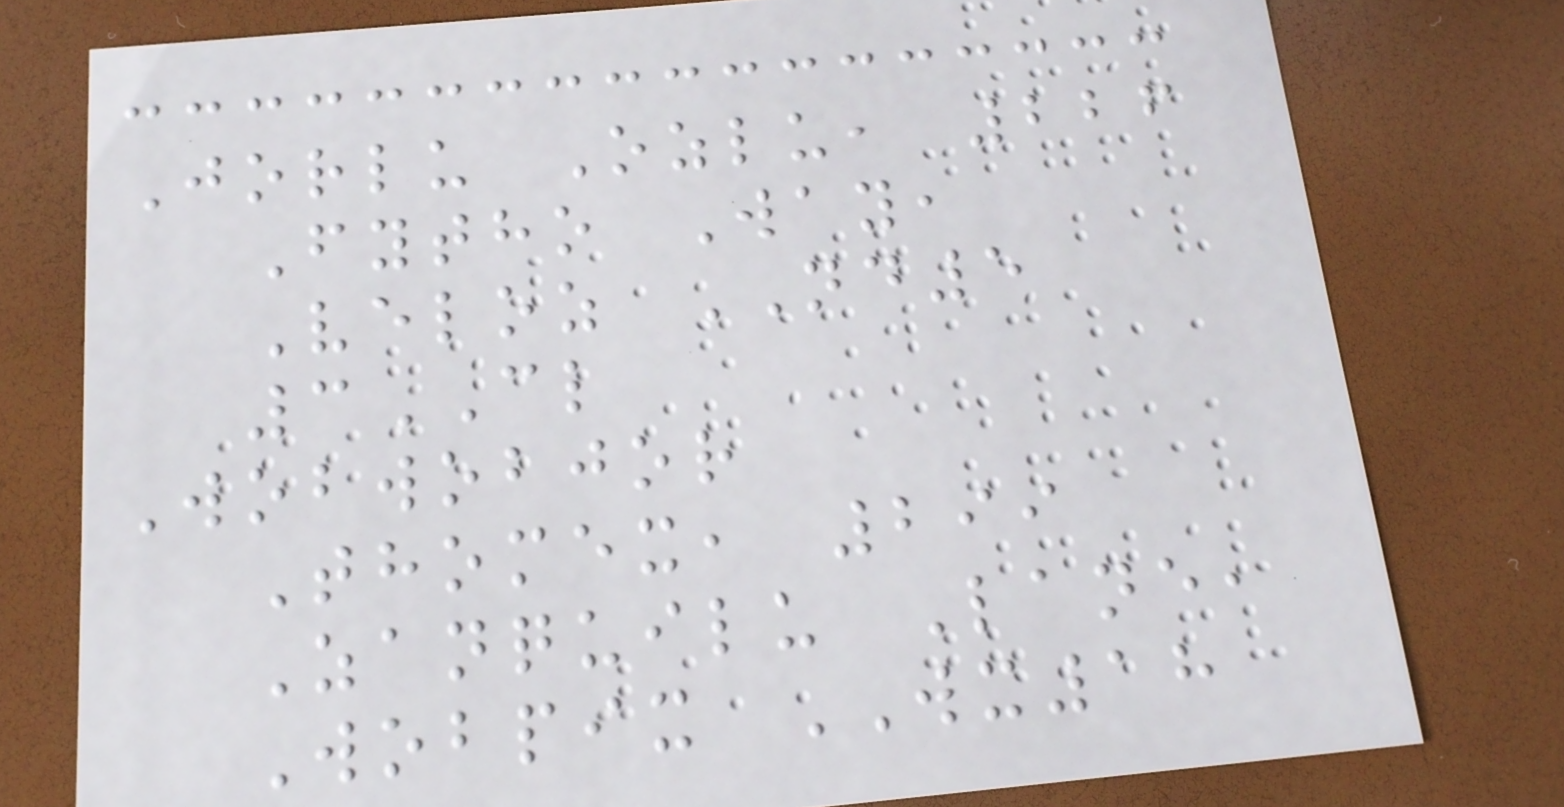Jorlu Ozlu, 226
Fytho Way,
Veloz ND5
3CL
Wobwobjor
Thomex, 299
Zanquilu Lane,
Wobpix WX18
